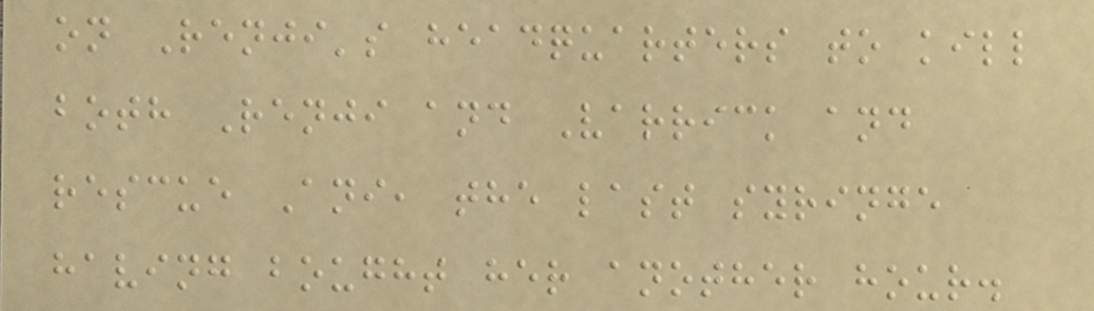on Renji's headquarters to kill
both Renji and Varrick and
rescue Ani, the last syringe
having bought her another hour.
